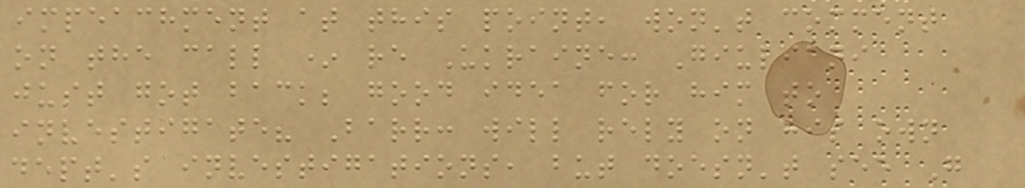impeachment at this point, won't comment
on the call * re Ukraine: Giuliani
just got back; good idea for him to
investigate? Barr: will rely on his own
dept's investigations, but doesn't see G
